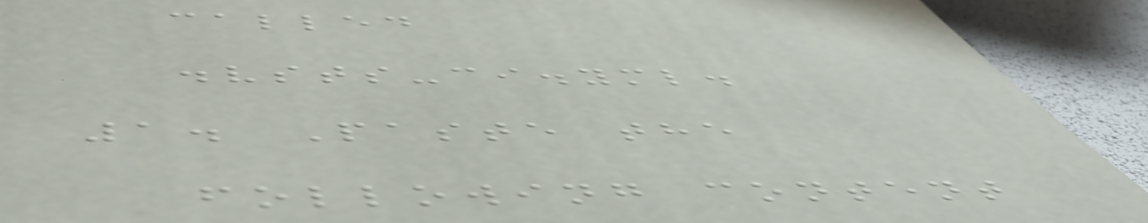called
.vsts-ci.yml.
1. Paste the
following content
